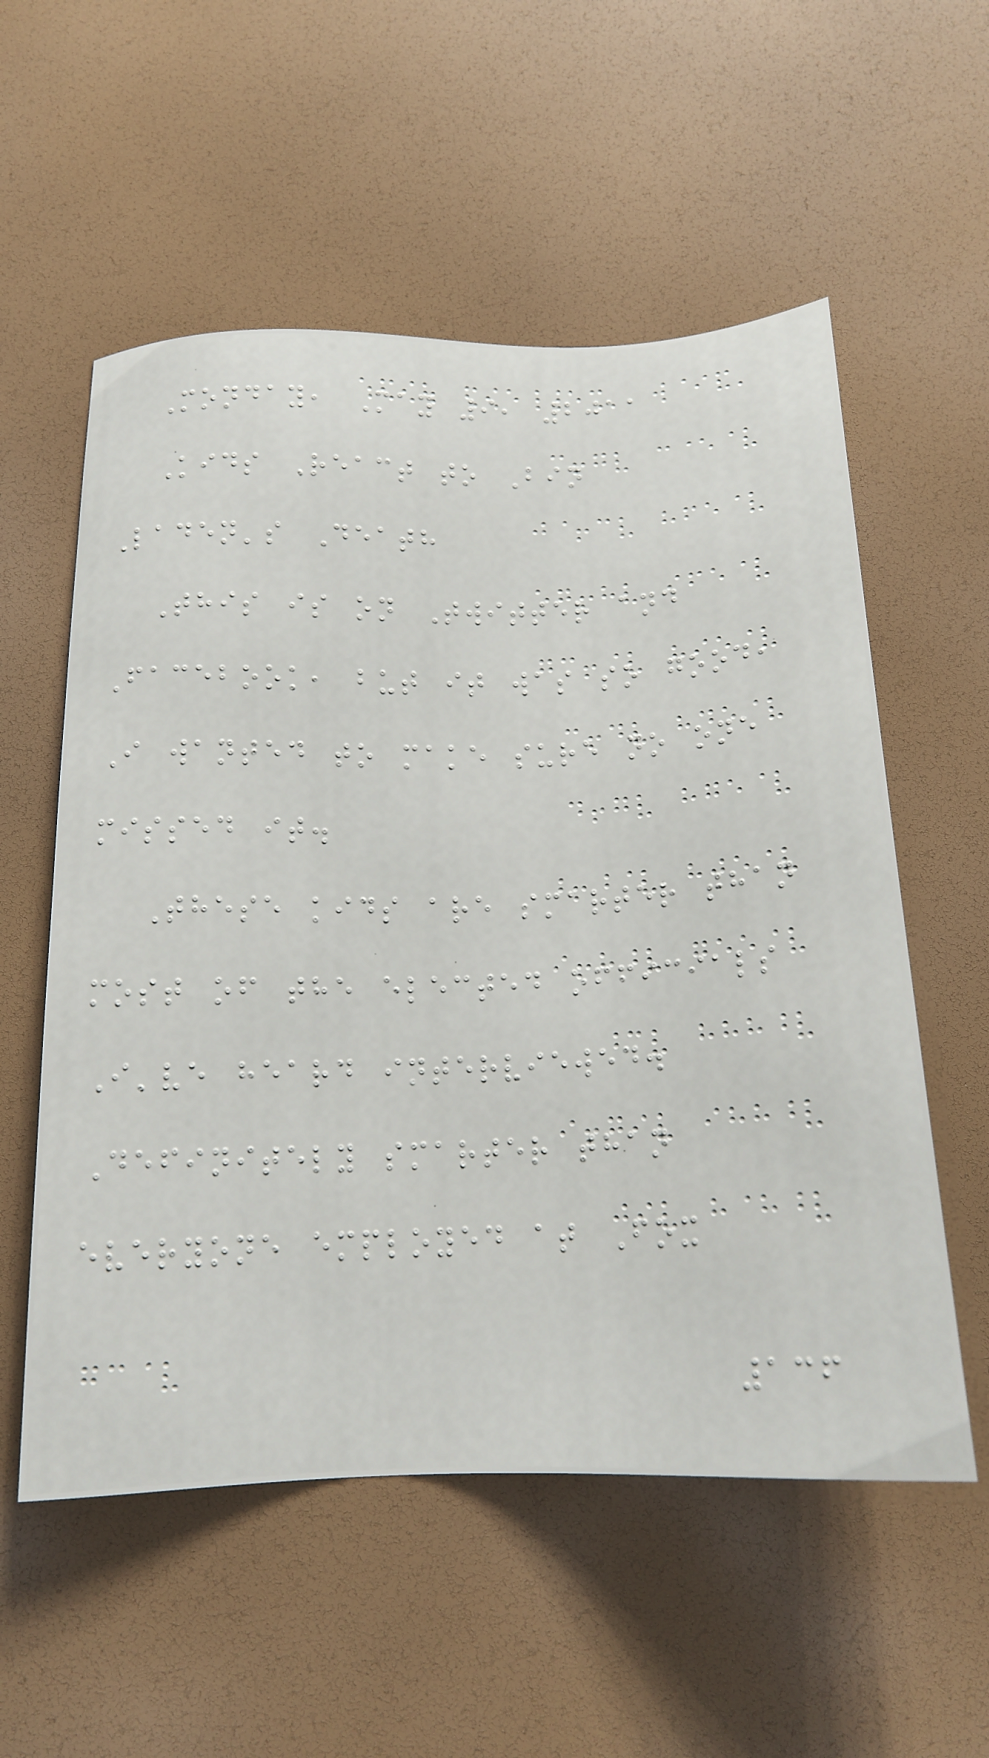Monday, May 9, 2011
Kids React to Bin
Laden's Death
This is on Twitter and
Facebook, but it was so good,
I wanted to make sure no one
missed it.
These kids are smarter than
most of the elected officials
I've heard interviewed.
Definitely smarter than
everyone employed at Fox
136
